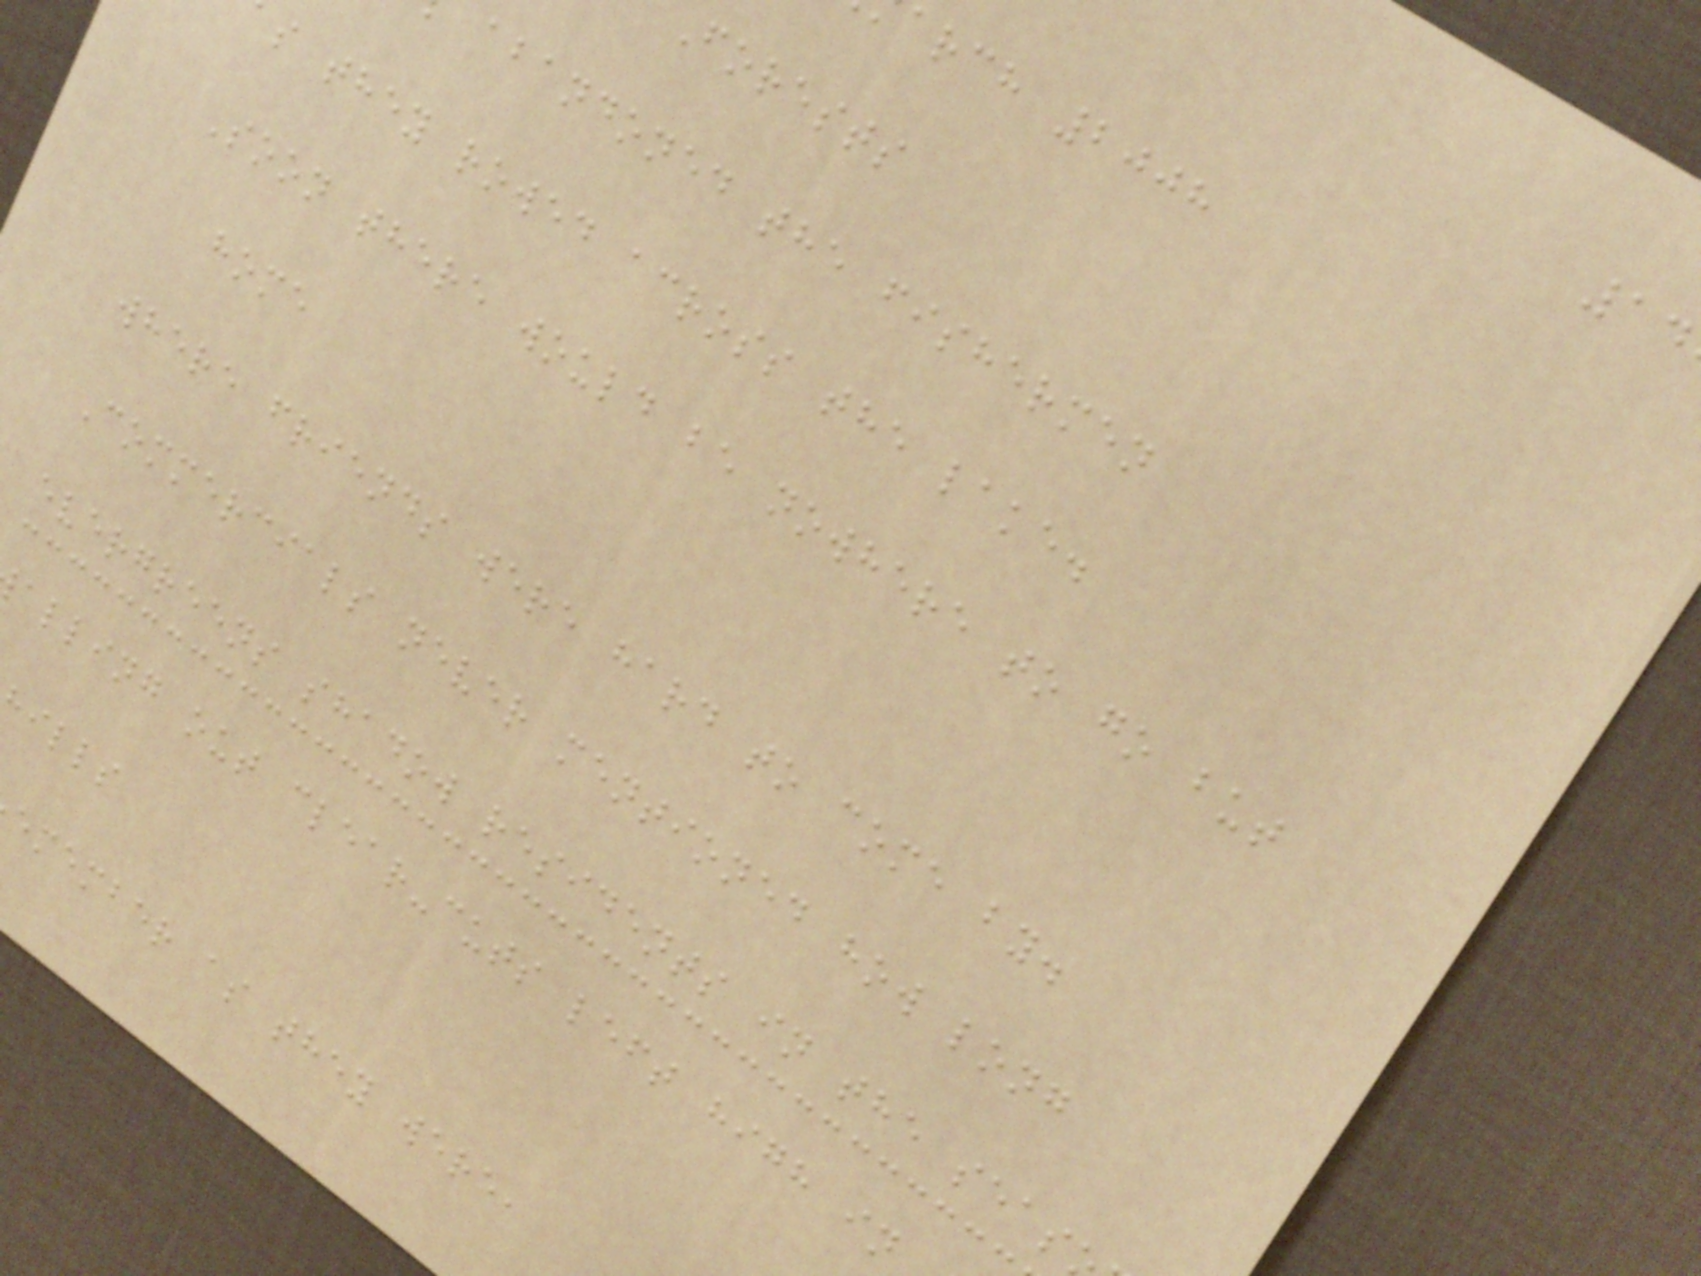arch 2008
Forests
abandoned the fishermen
s they rowed across the lake.
Soon there would be nowhere to go but
home
where friends were hard to come by.
Commercials never mentioned how long
evergreens shadow residents in the seas
alling out clear-cuts left high in
hills
emember as they were,
